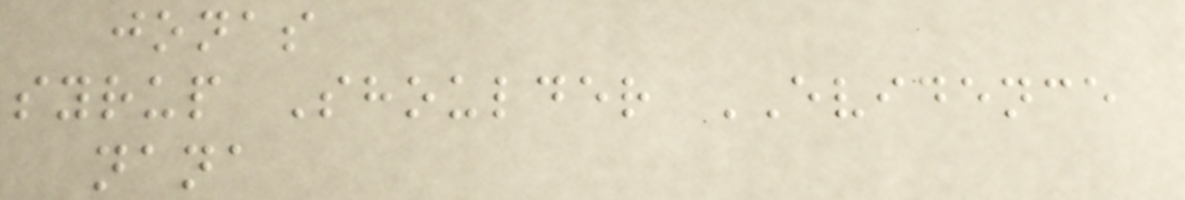jonas
syrup Shoulder EVIDENCE
nana
